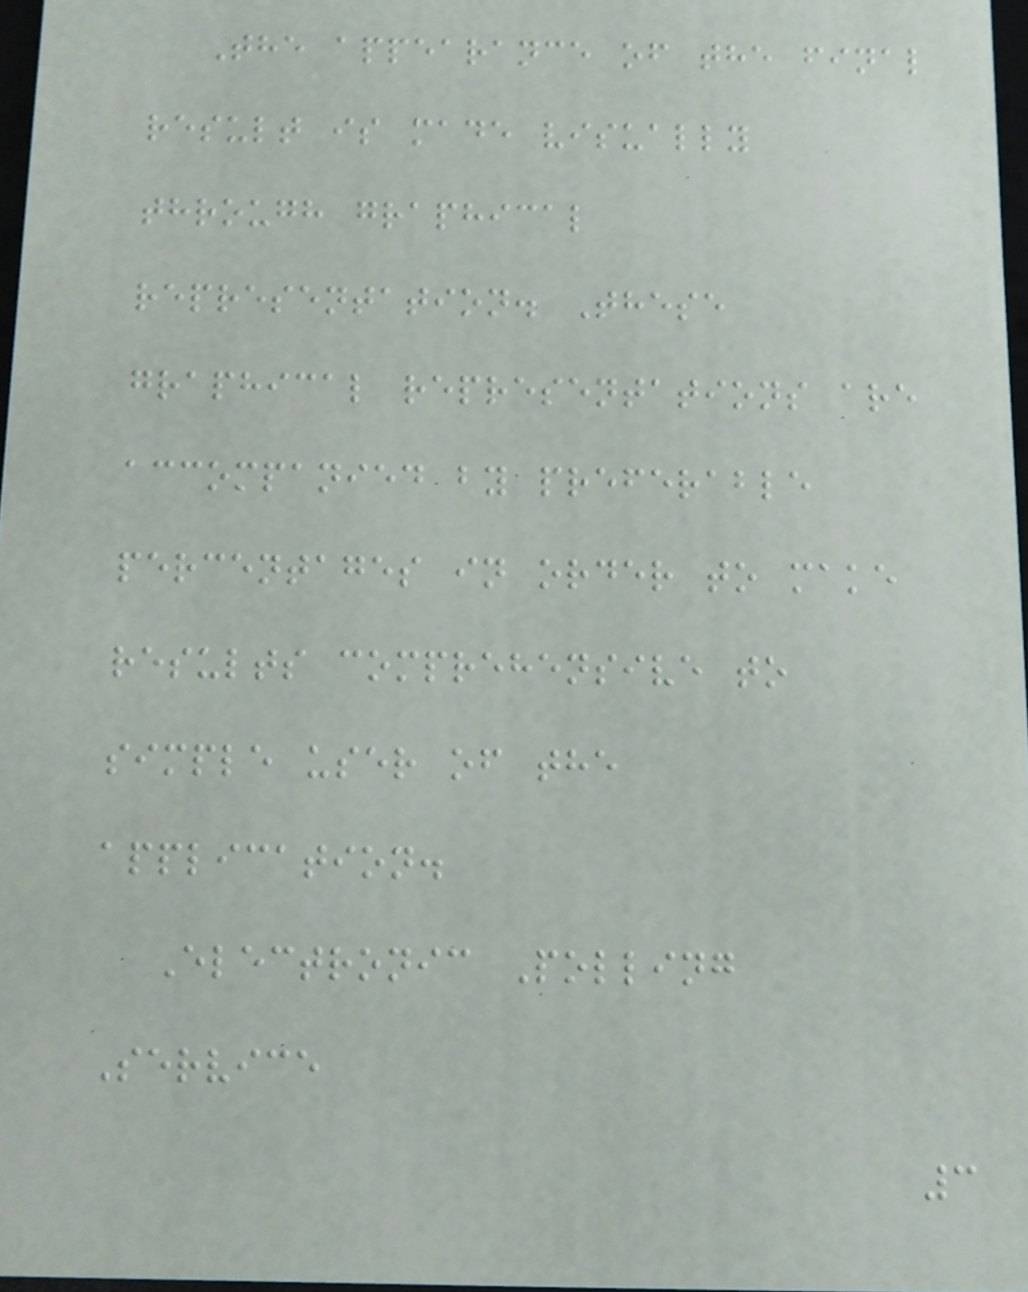The appearance of the final
result is made visually
through graphical
representation. These
graphical representations are
accompanied by preferable
percentages in order to make
results comprehensive to
simple user of the
application.
Electronic Polling
Service
3
